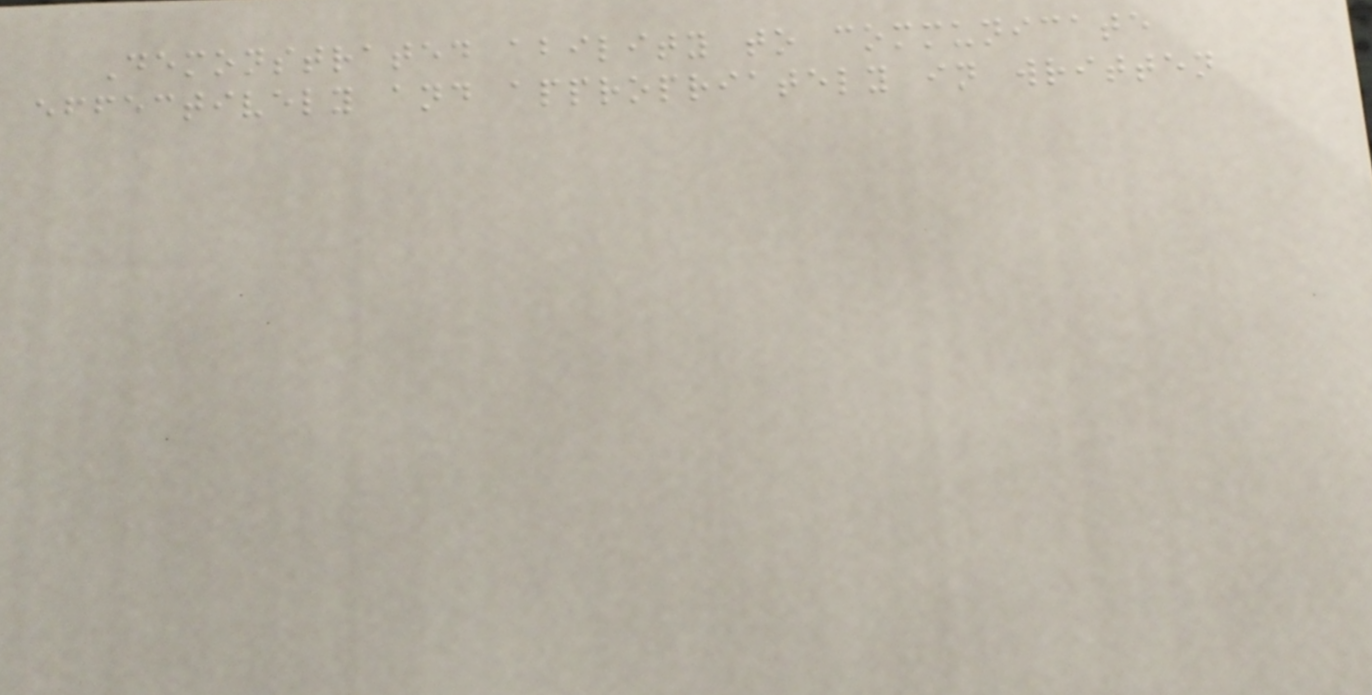Demonstrated ability to communicate
effectively and appropriately in written
